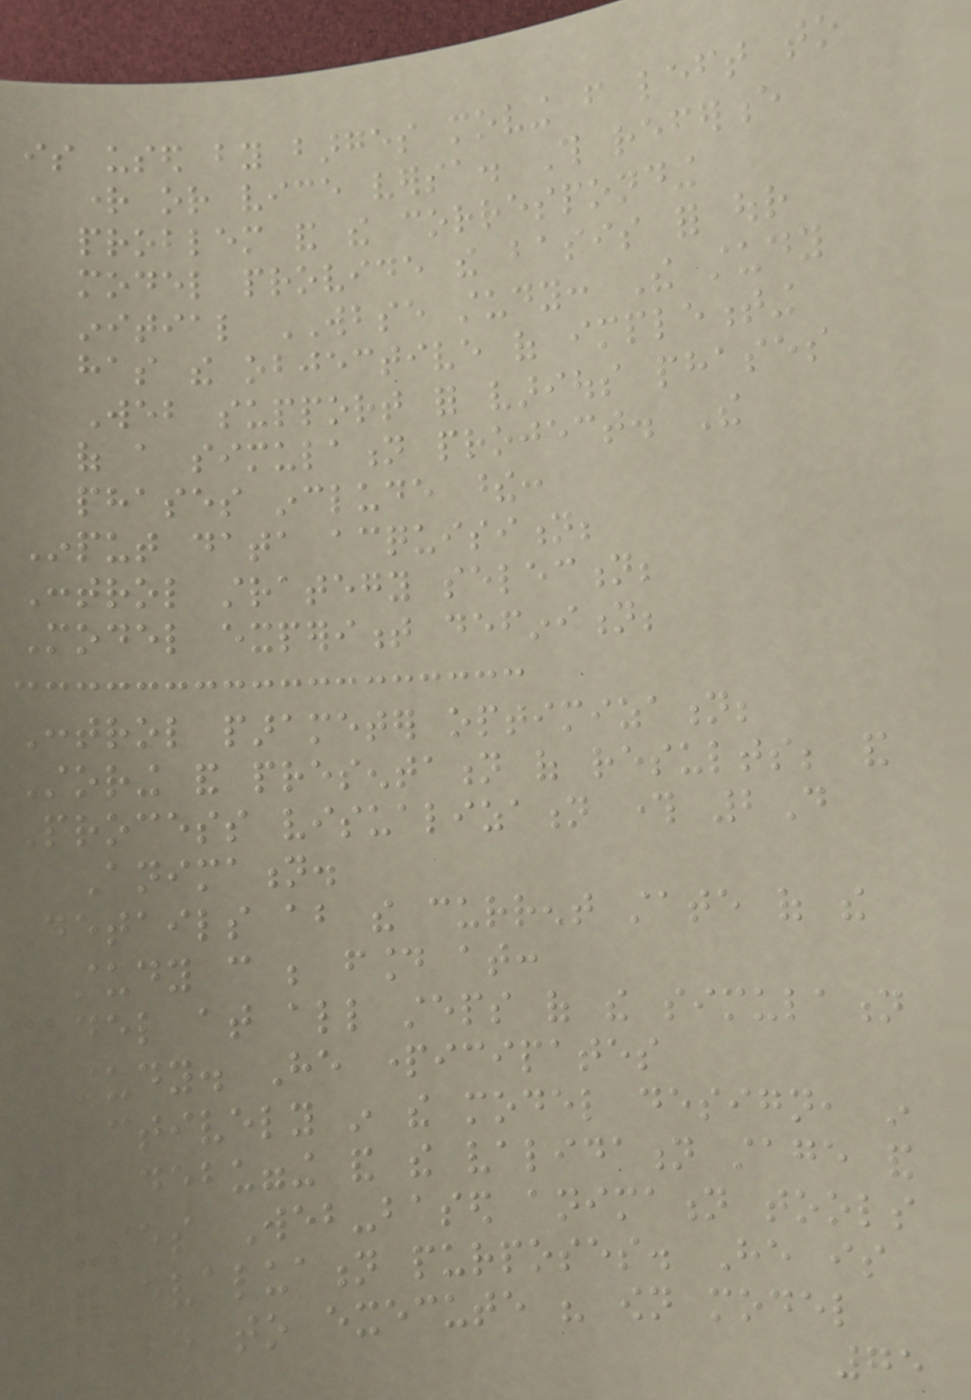is used by barges moving from left to
right or vice versa. This reference
problem and the corresponding
model provide the basis for our
initial WBSE study: The study
has the objective of implementing
Web support for various phases
of a simulation project. The
phases include these:
Input data acquisition;
Control strategy selection;
Model experiment definition;
Control parameter optimization;
Storing and presentation of results; and
Process visualization through 2D
Animation.
Details about the current state of the
study can be found at:
model at all steps of the simulation
study. He participates
actively in the model design, in
the debugging and the validation stage and
uses Web-based animation tools
for evaluation purposes. He is
able to execute his own model
75
